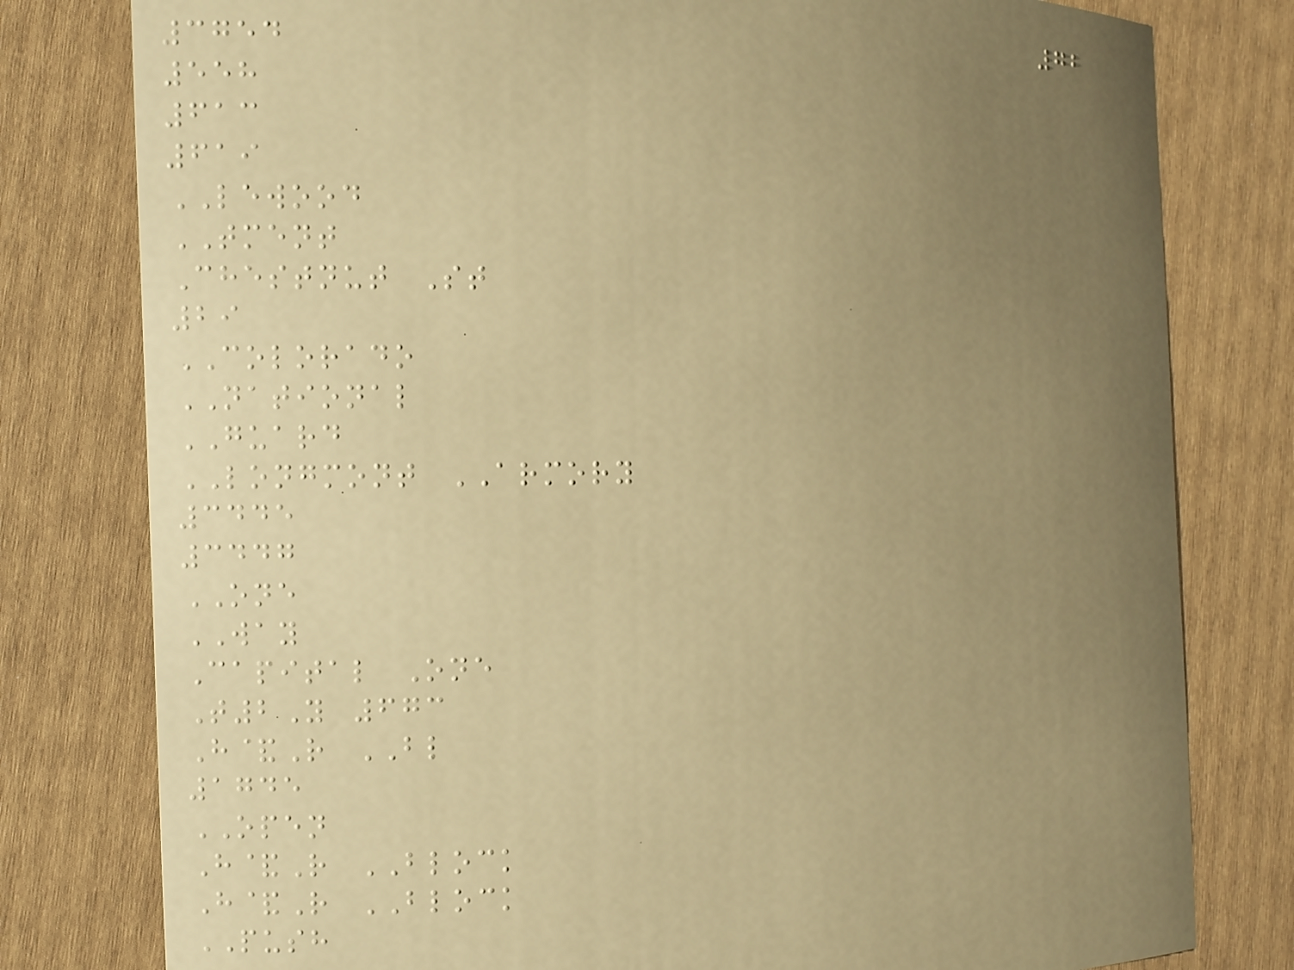72
3754
558
613
619
LEWOOD
TMENT
Chestnut St
29
COLORADO
NATIONAL
GUARD
LONGMONT ARMORY
3445
3447
ONE
WAY
Capital One
T2Y 673
H&R BL
1745
OPEN
H&R BLOCK
H&R BLOCK
PUSH
